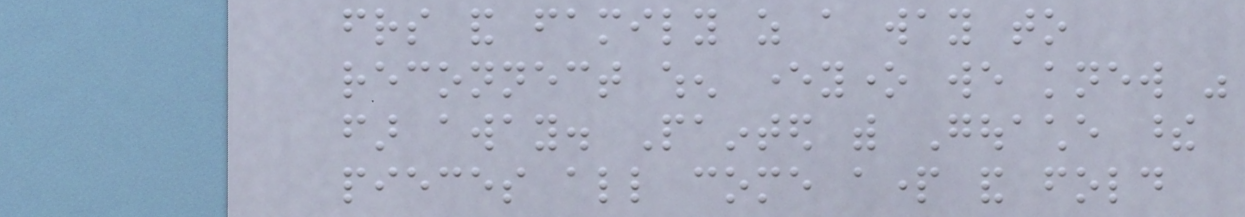friends and family as a way to
reconnect when everyone we knew was
far away. Painted with Gouache these
pieces all come apart and fold
